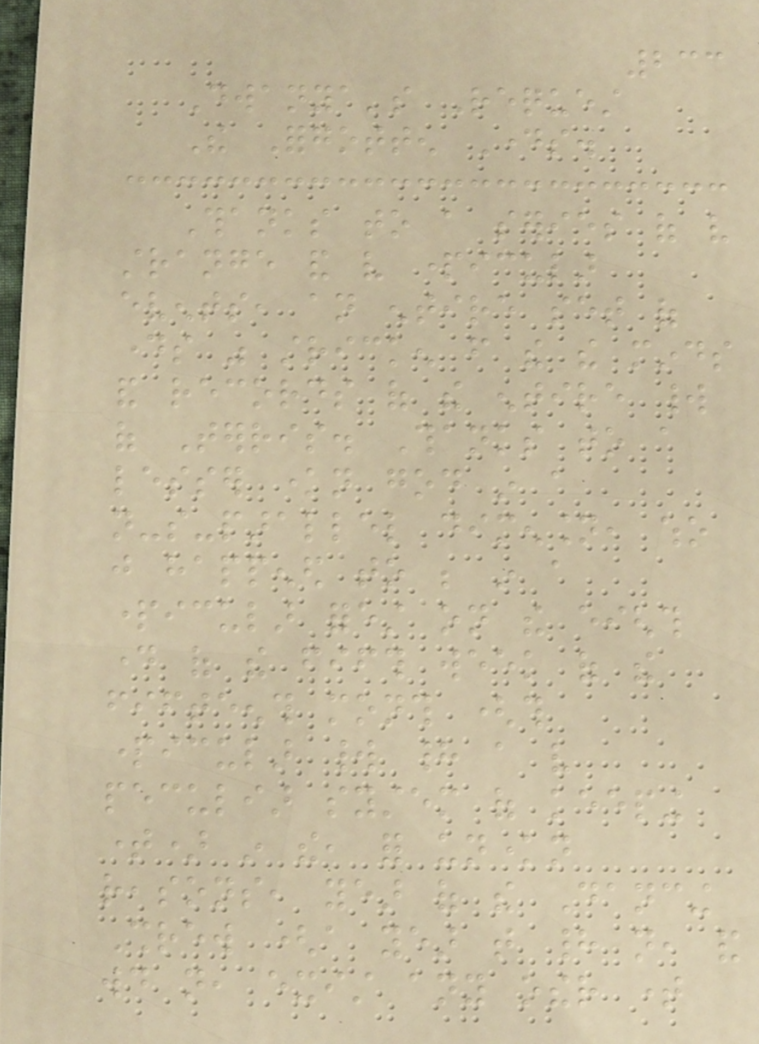233
Dwanya's Request
The Forgotten Days.
Thanks to a series of very
strange and very particular
events, an entire set of
days was stricken from the the minds
and records of the entire world
of Terris. Thanks to a
lesser known god in a
not-so-parallel dimension, who
just happened to be in a
particular forest on the eighth
day of the fifth week of the
fifteenth month (this
particular world had a very
peculiar system of keeping
time) in the, for unknown
reasons, year of the Dancing
Shrew (a year that had not, and
would not, exist any other time
